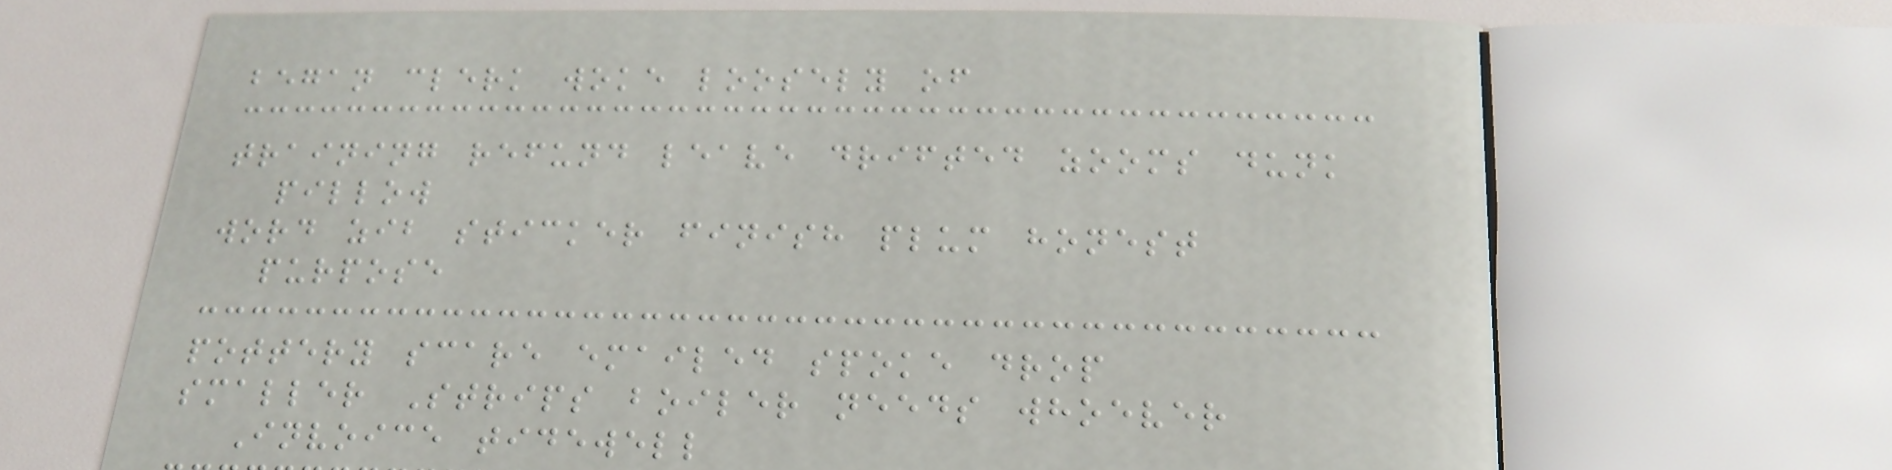began clerk woke loosely of
training refund leave drifted zooms dunk
pillow
word zib sticker finish plum honest
purpose
pottery scare emailed spoke drop
smaller Strips boiler needs whoever
Invoice tidewell
